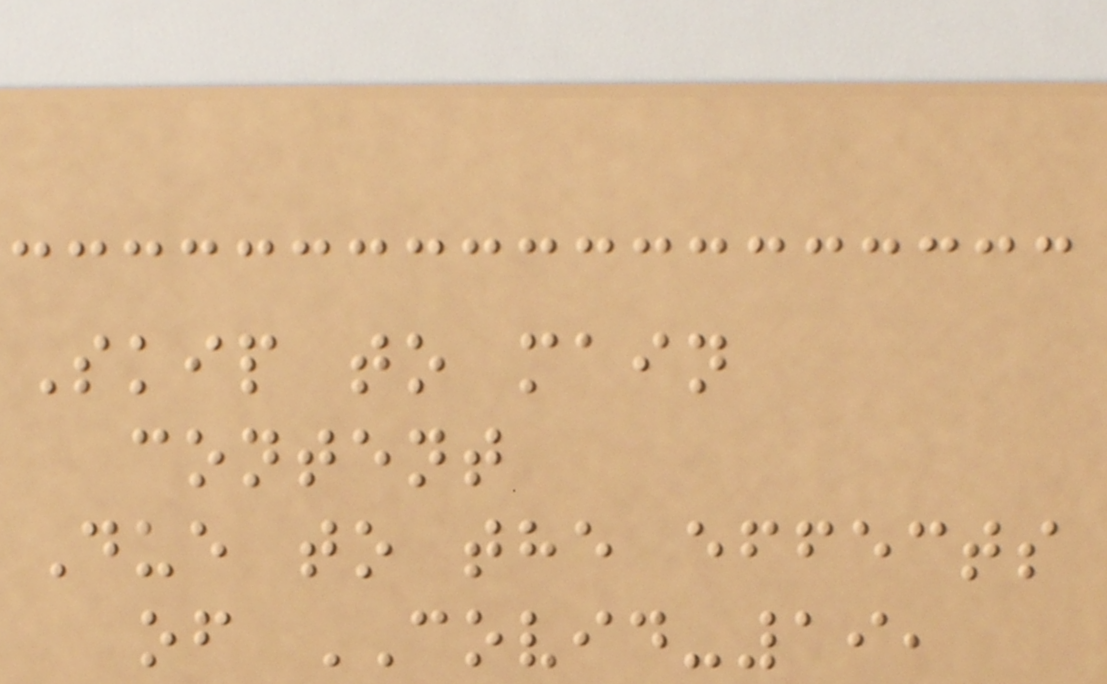Skip to main
content
Due to the effects
of COVID-19,
